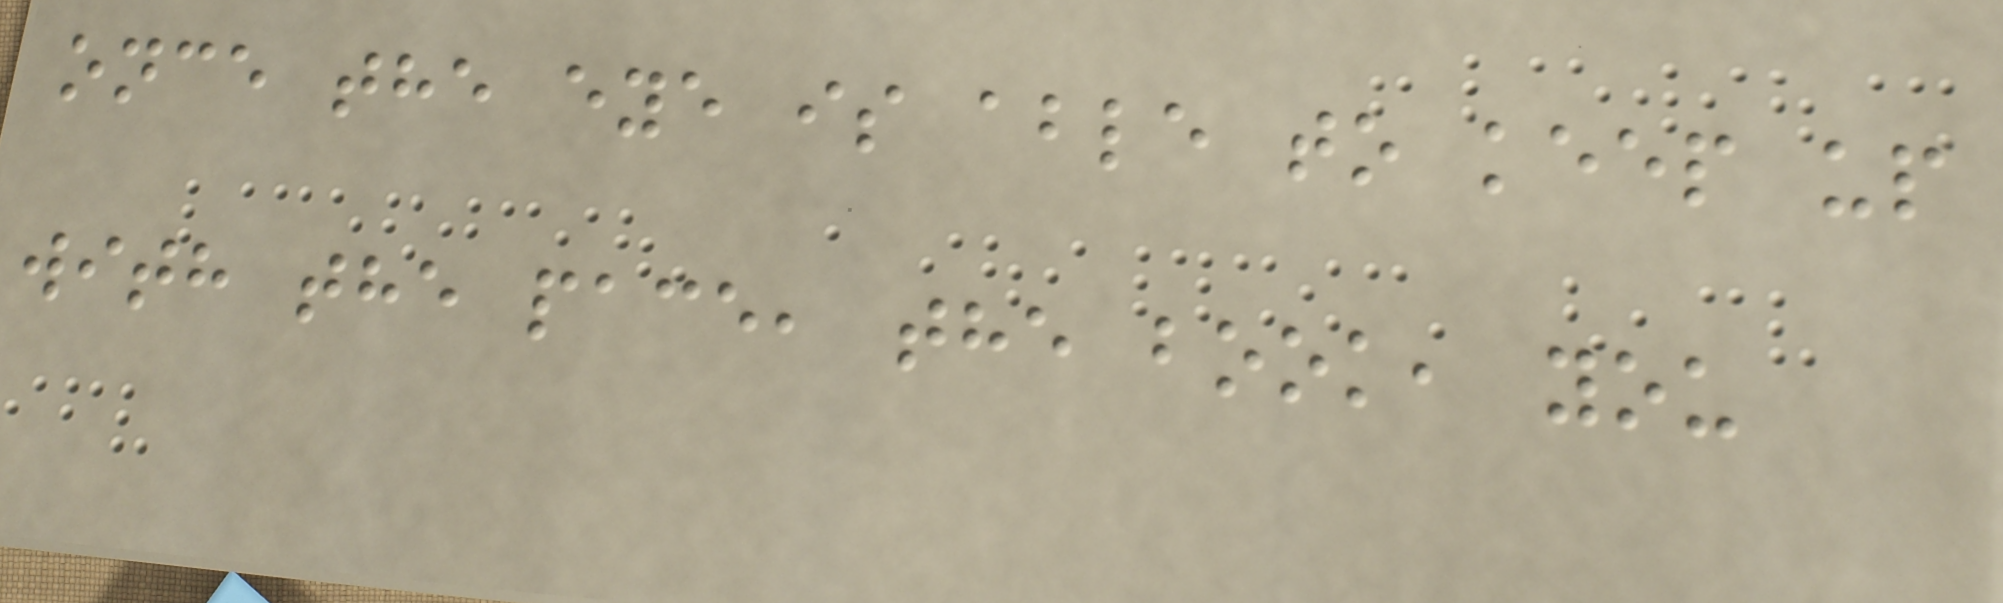once the eye is able to keep up
with the pace, the book, you
